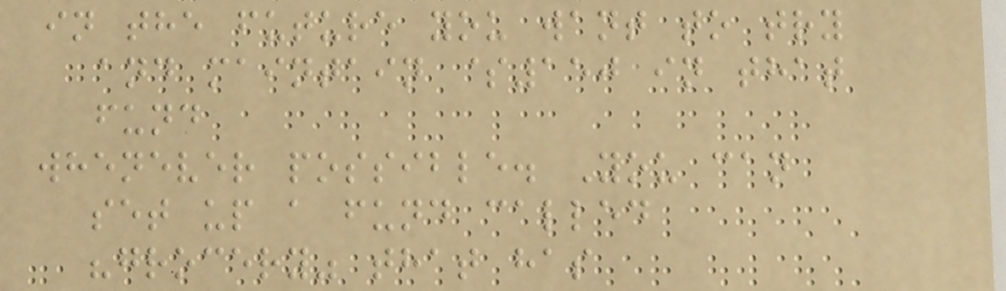in the future you want to try
and maintain $150 in that
fund
whenever possible. You can
set up a fund called
"grocery" that has
